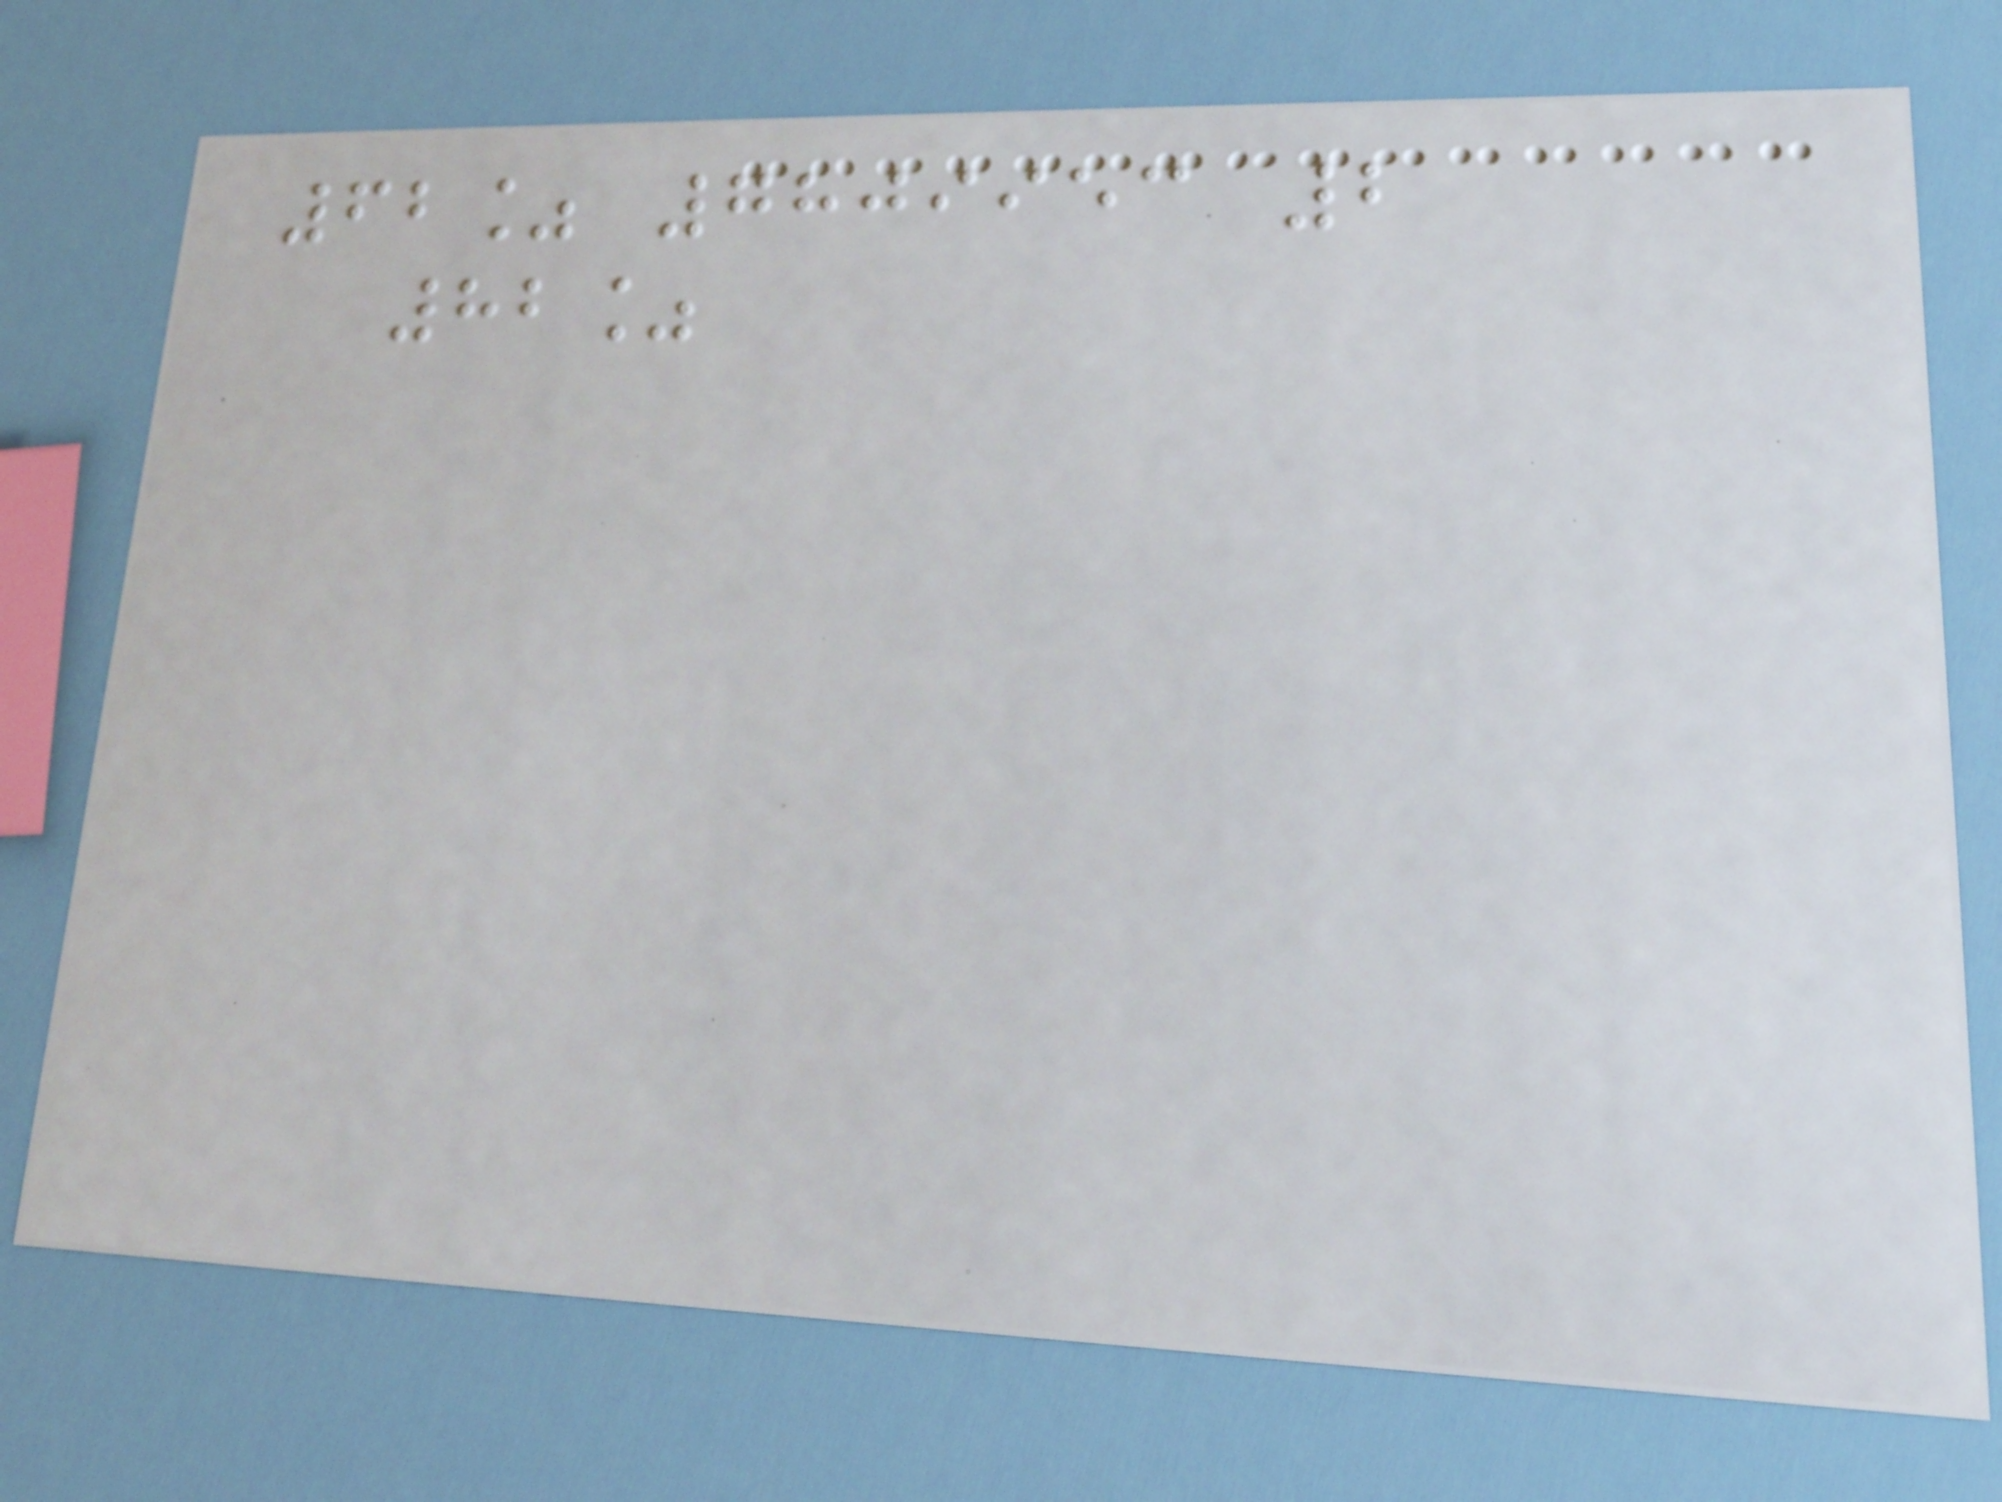62% 7809953 2
82%
